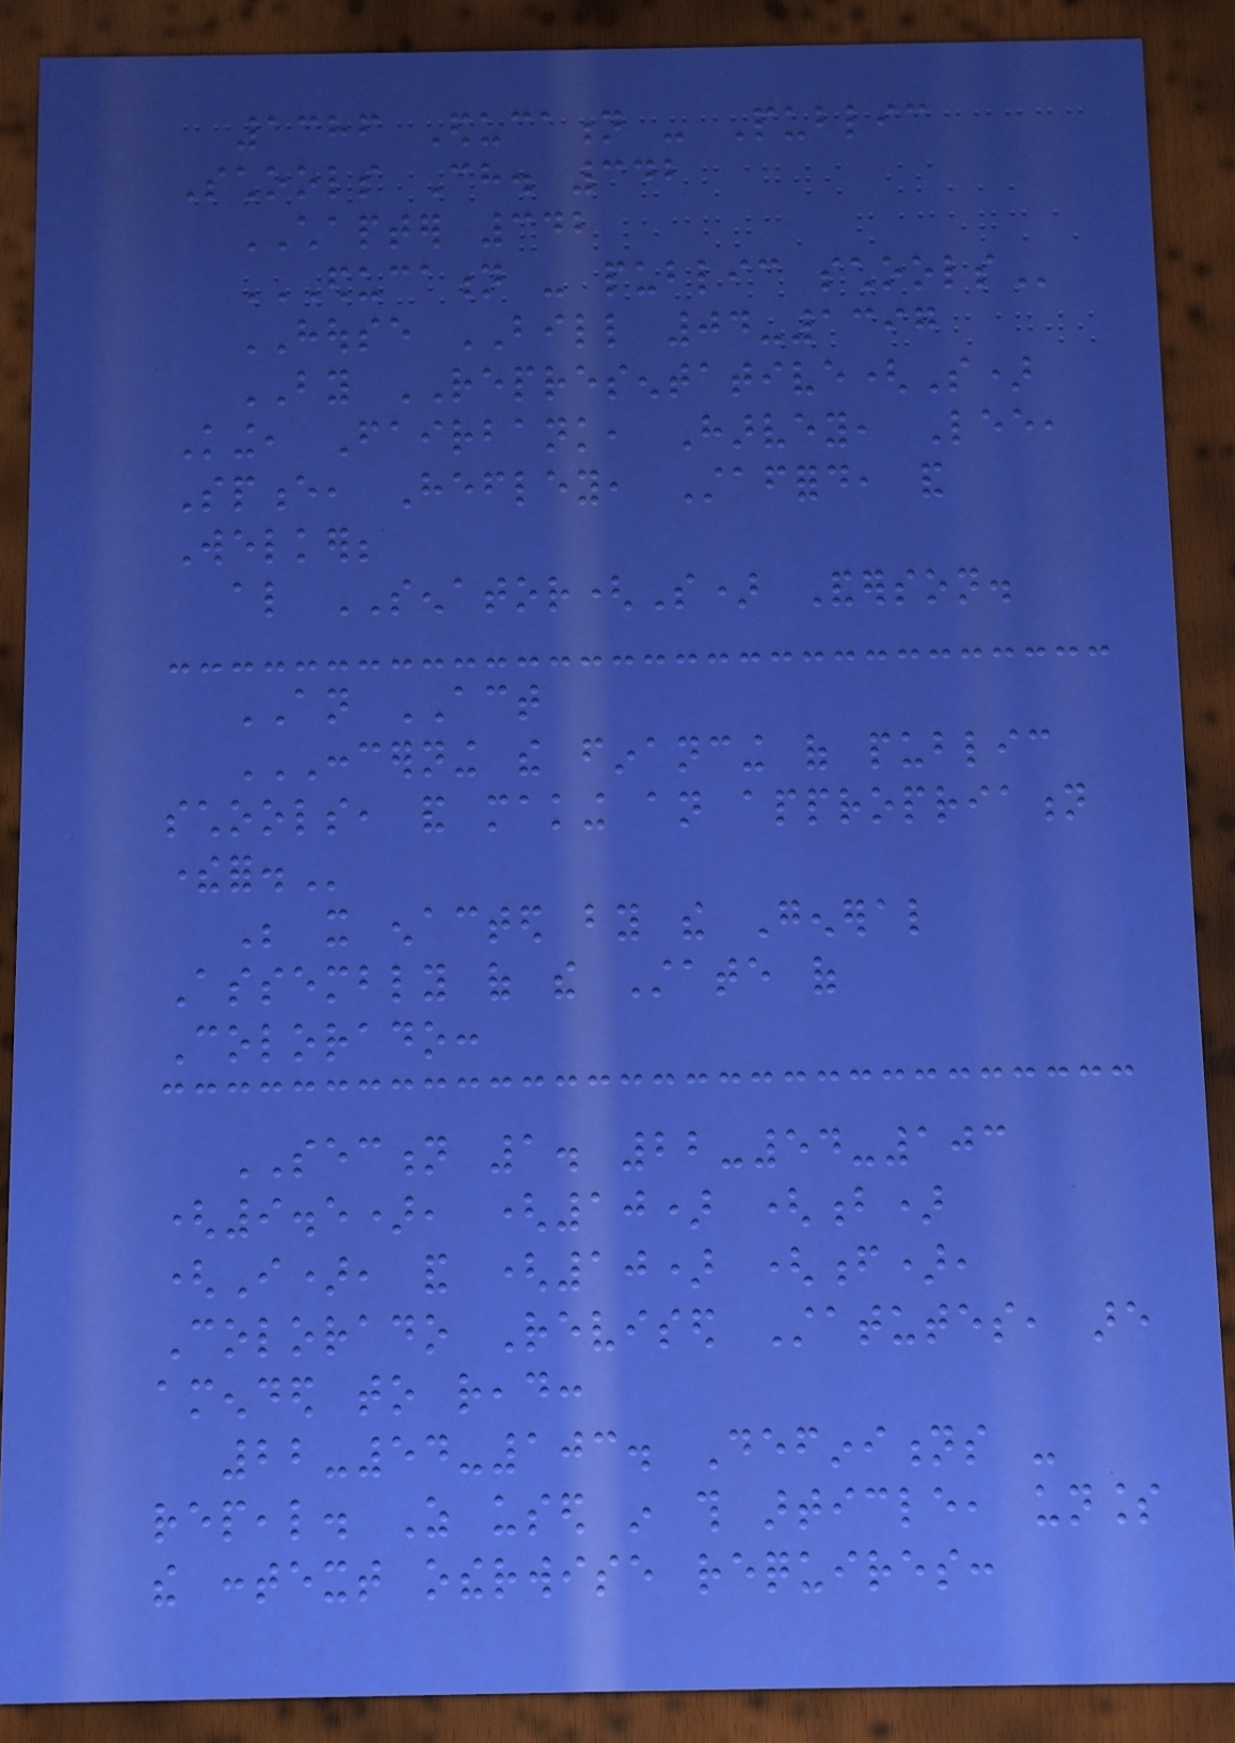1386 Education - Public
Schools Ch. 342
CHAPTER 342
EDUCATION - PUBLIC SCHOOLS
HOUSE BILL 04-1397
BY REPRESENTATIVE(S)
King, Fairbank, Harvey, Lee,
Spence, Hefley, Stafford, and
Welker;
also SENATOR(S) Anderson.
AN ACT
CONCERNING THE FINANCING OF PUBLIC
SCHOOLS, AND MAKING AN APPROPRIATION
THEREFOR.
Be it enacted by the General
Assembly of the State of
Colorado:
SECTION 1. 22-54-103
(9.5), (10) (b)
(I), and (10) (f),
Colorado Revised Statutes, are
amended to read:
22-54-103. Definitions -
repeal. As used in this article, unless
the context otherwise requires:
